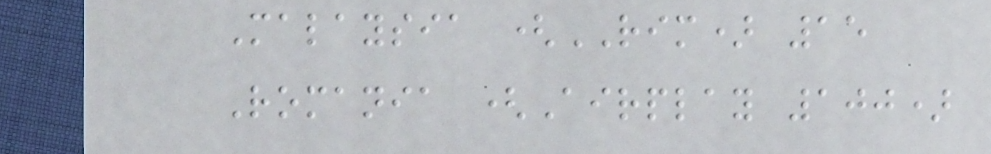Malaysia (RIM) 15
Romania (Airplay 100)
